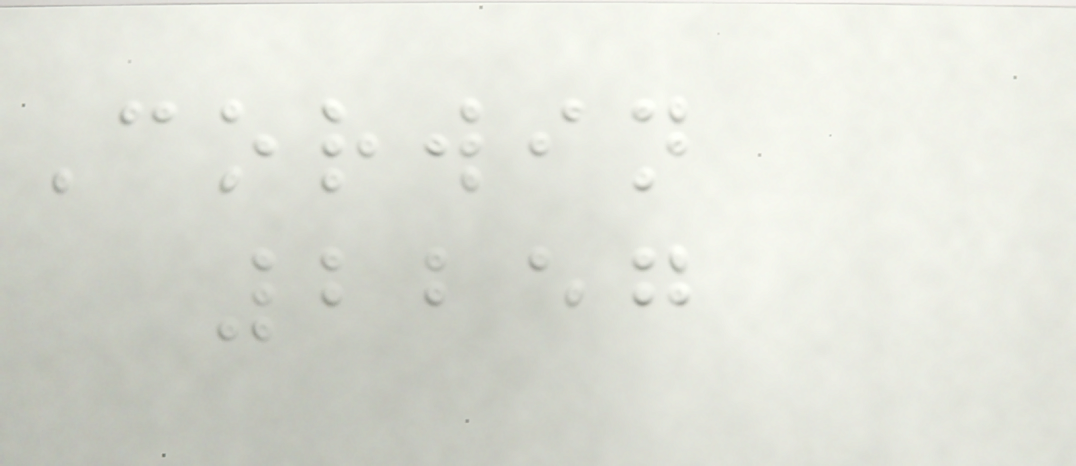Corwin
2257
